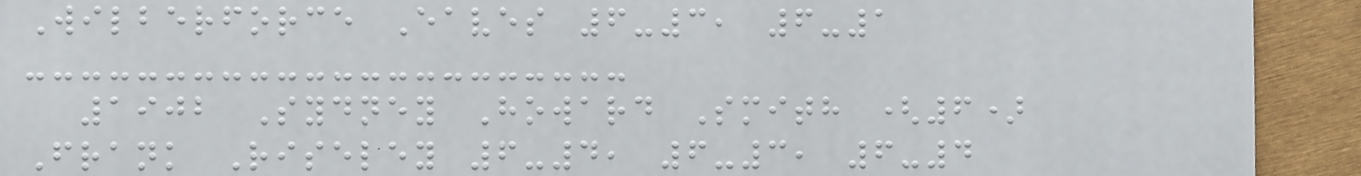Wilberforce Eaves 6-3, 6-1
1902 Sydney Howard Smith (6)
Frank Riseley 6-4, 6-3, 6-4
